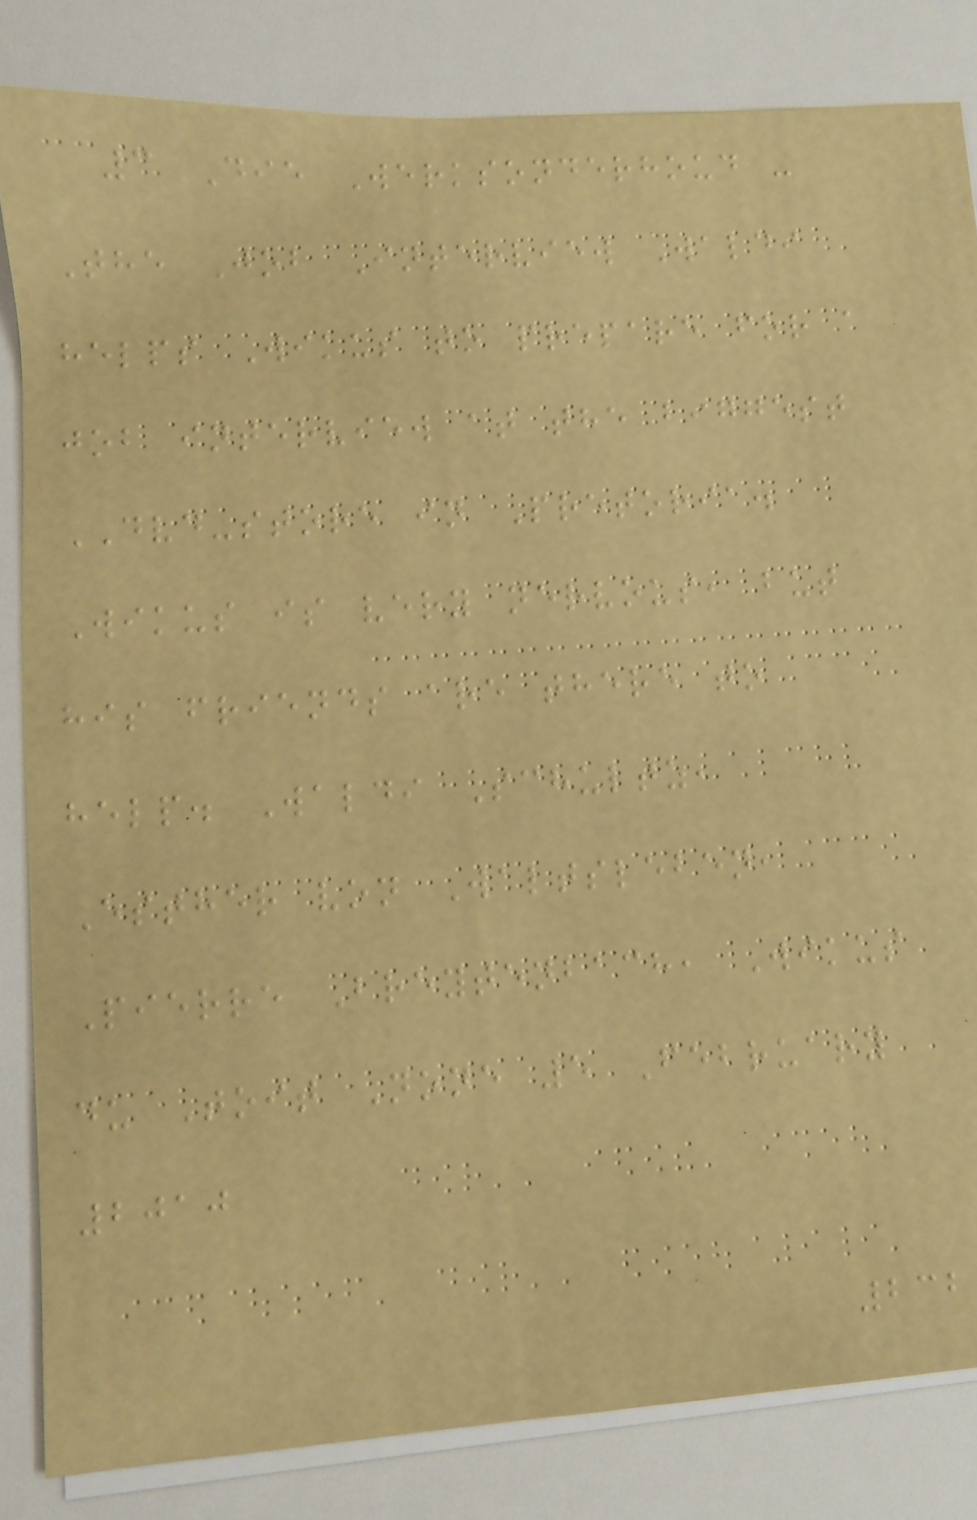3 Die Werksonderhoud -
The Job Interview Waldi
helps Wikus to prepare for a
job interview at the biggest
DVD-store in Pretoria.
Wikus is very nervous, but
his friends are there to
help. Waldi Schultz,
Esther von Waltsleben,
Pierre Breytenbach, Wikus
du Toit None 5 February
2010
232
